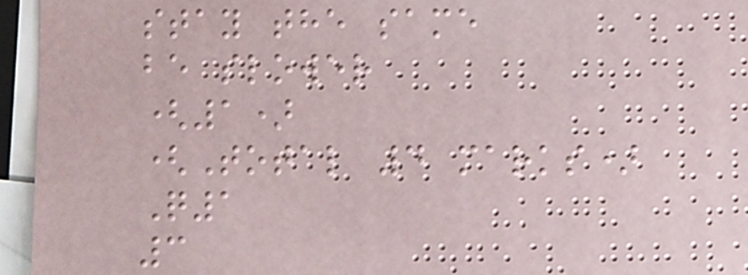stay the same
be slower
(1)
(Total 4 marks)
Q1
3
